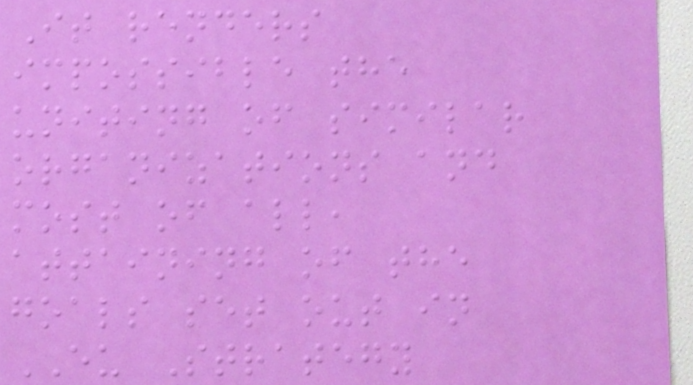It renders
impossible the
uniting of similar
organizations and
most of all,
attaining of the
goals set out in
EU Strategy
